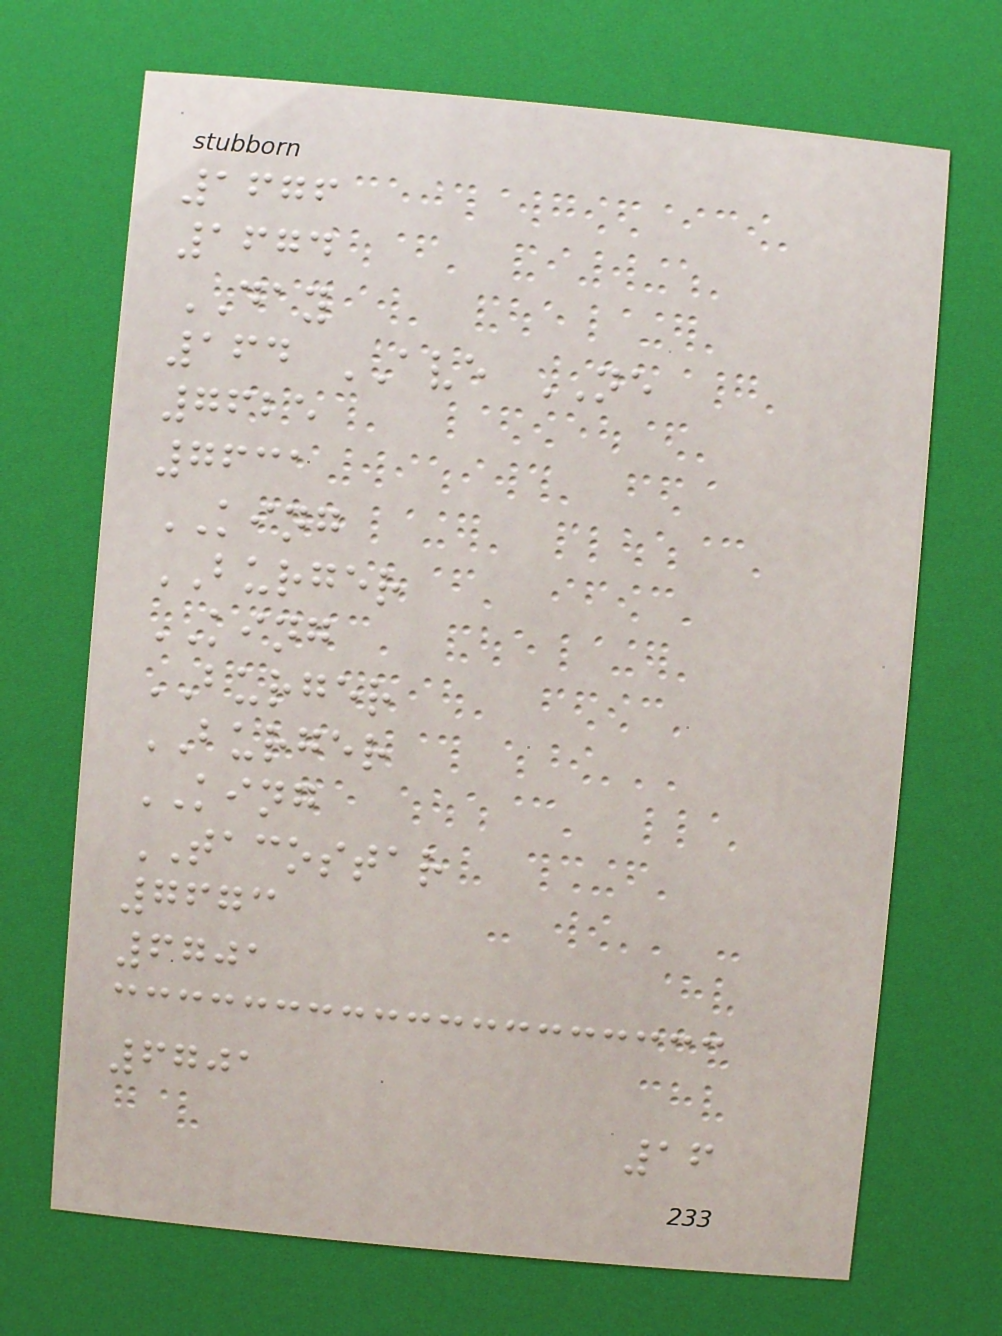1676
1674
DAY
164 AVE NE
7625
7631
KING
BURGER
KING
BURGER
BURGER
KING
TACOSTAR
7673
6701
6701
16
